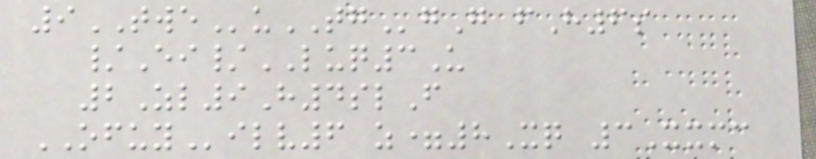9TWEuTGgG fH6s
/Ei/LUQ3U
2Zl9H4slF
OFUYilv6 z=8Xq 3Xxmc
